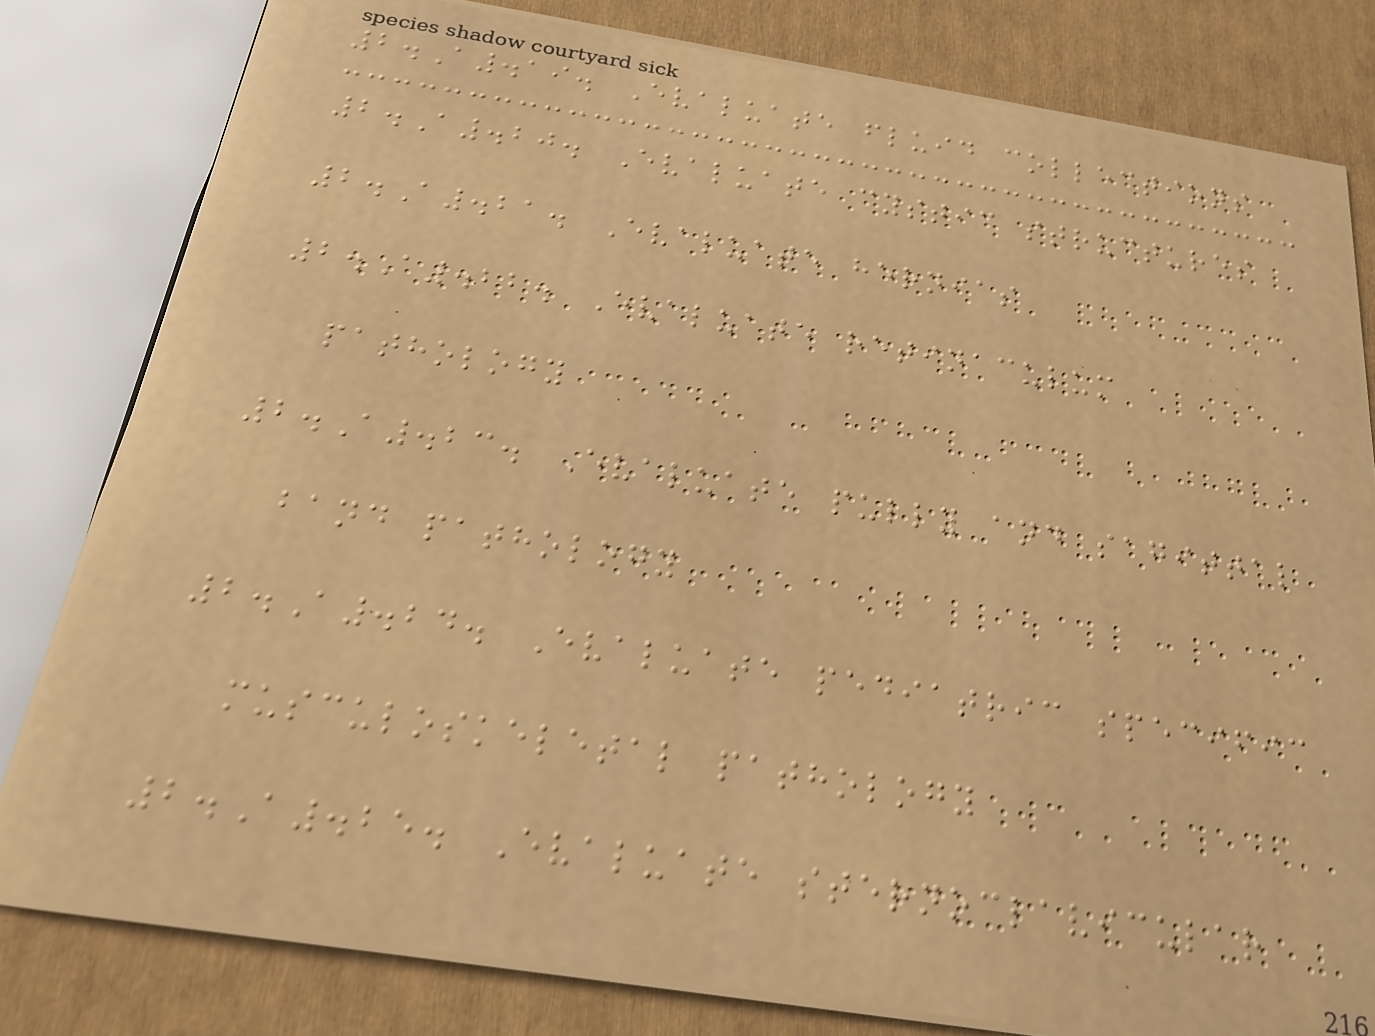2.A.19. Evaluate fluid collections
2.A.20. Evaluate cystic structures
2.A.21. Evaluate hernias
2.A.22. Evaluate retinaculum
pathology
2.A.23. Evaluate pully and sagittal
band pathology
2.A.24. Evaluate pediatric specific
musculoskeletal pathology
2.A.25. Evaluate sternoclavicular
